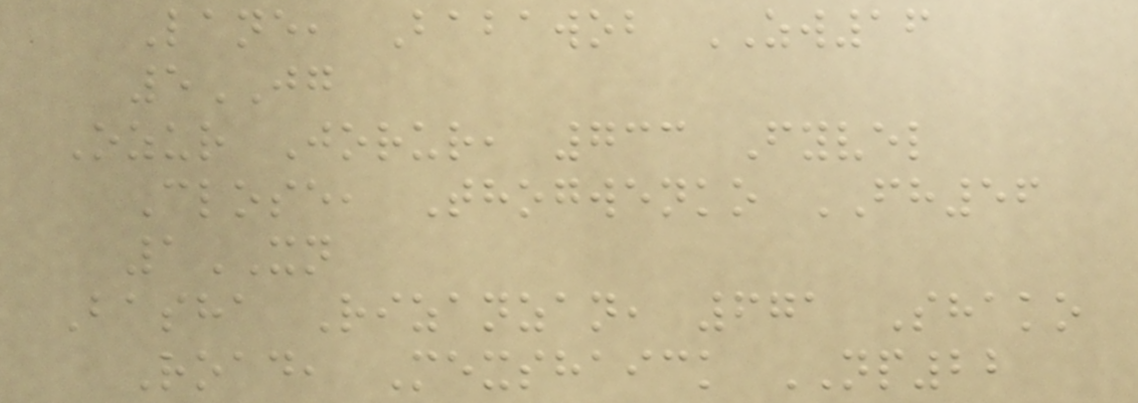Lane, Babawob ZW16
5JG
Ozur Jorur, 733 Fyvel
Close, Thogwenko FH56
1XN
Basha Rizanzan, 671 Shako
Road, Mexshaick NP22
